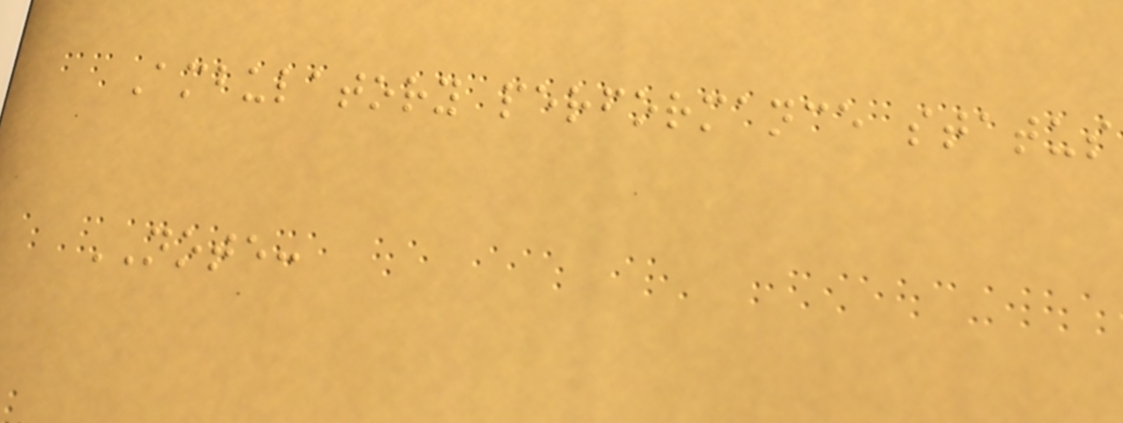Ambulatory performance status
NOTE:
